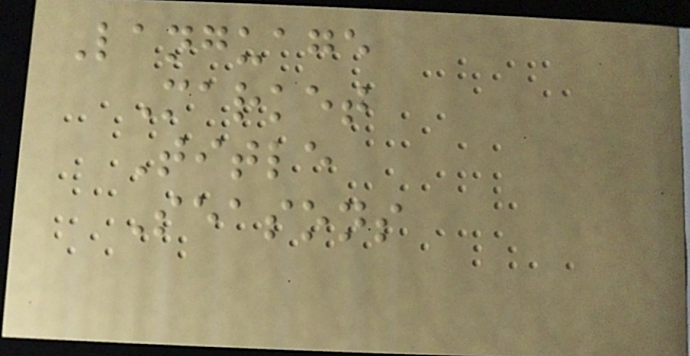Language
Market
Title
Seasons
